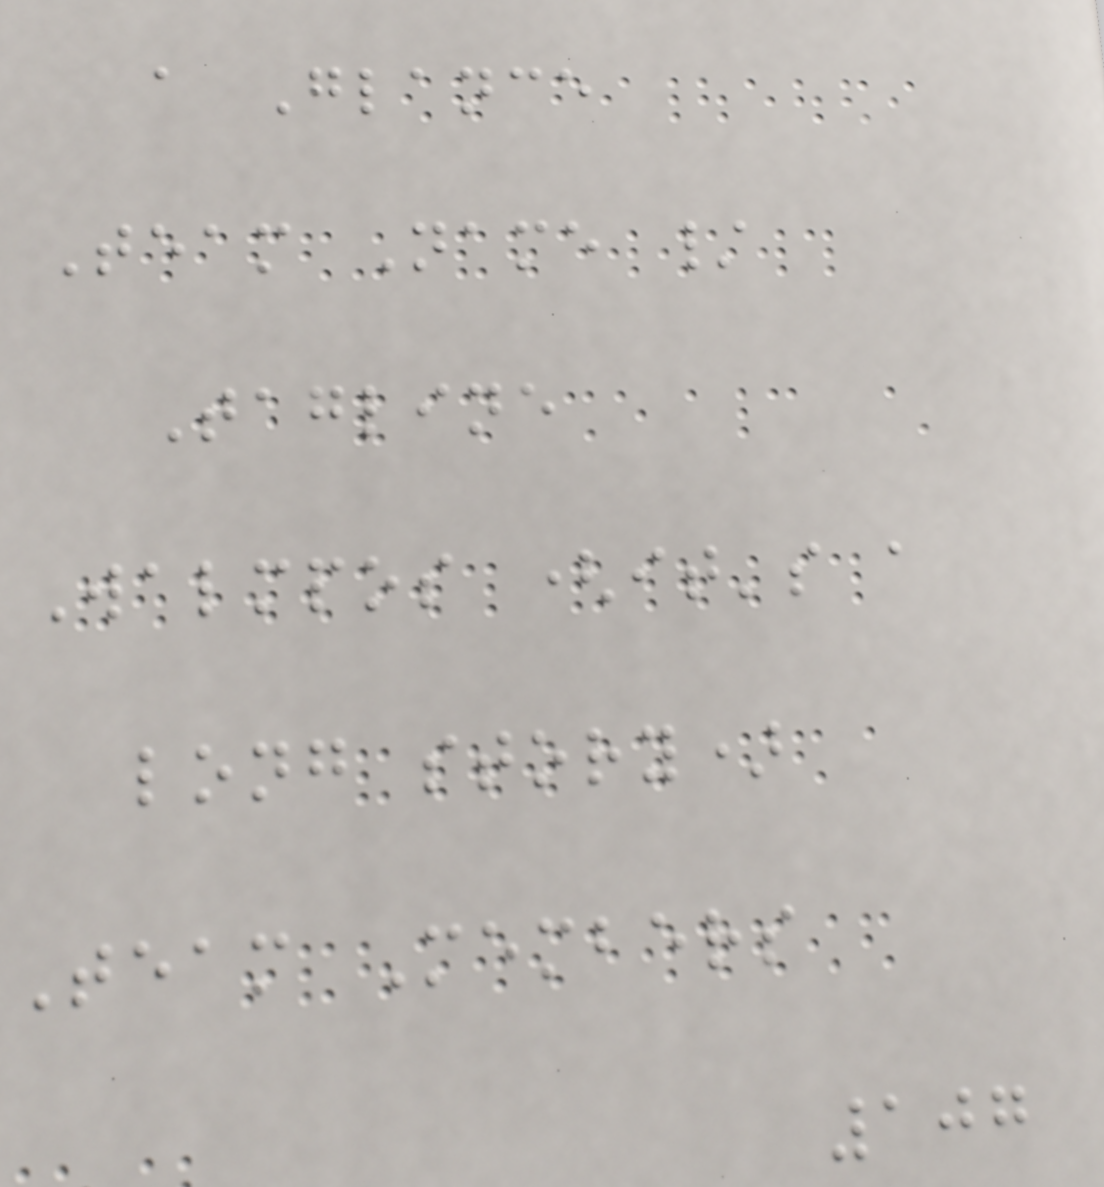a Glance
Team Name /
Tagline
Walmpos (it's a
long story)
Team Members
107
